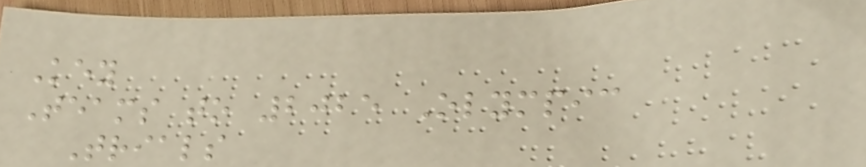Key
Teams to 2025 Olympic
Trials
